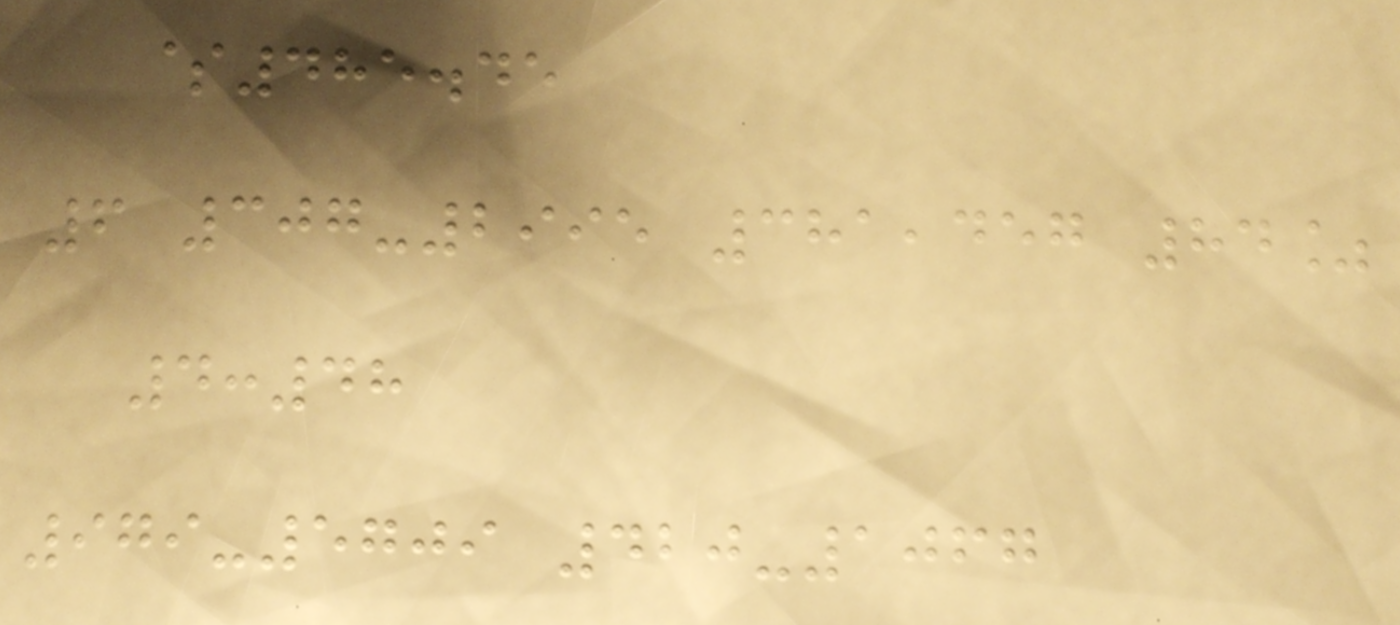$485.45
6 307-2995 381,457 84%
4:48
979-5709 420-1067
